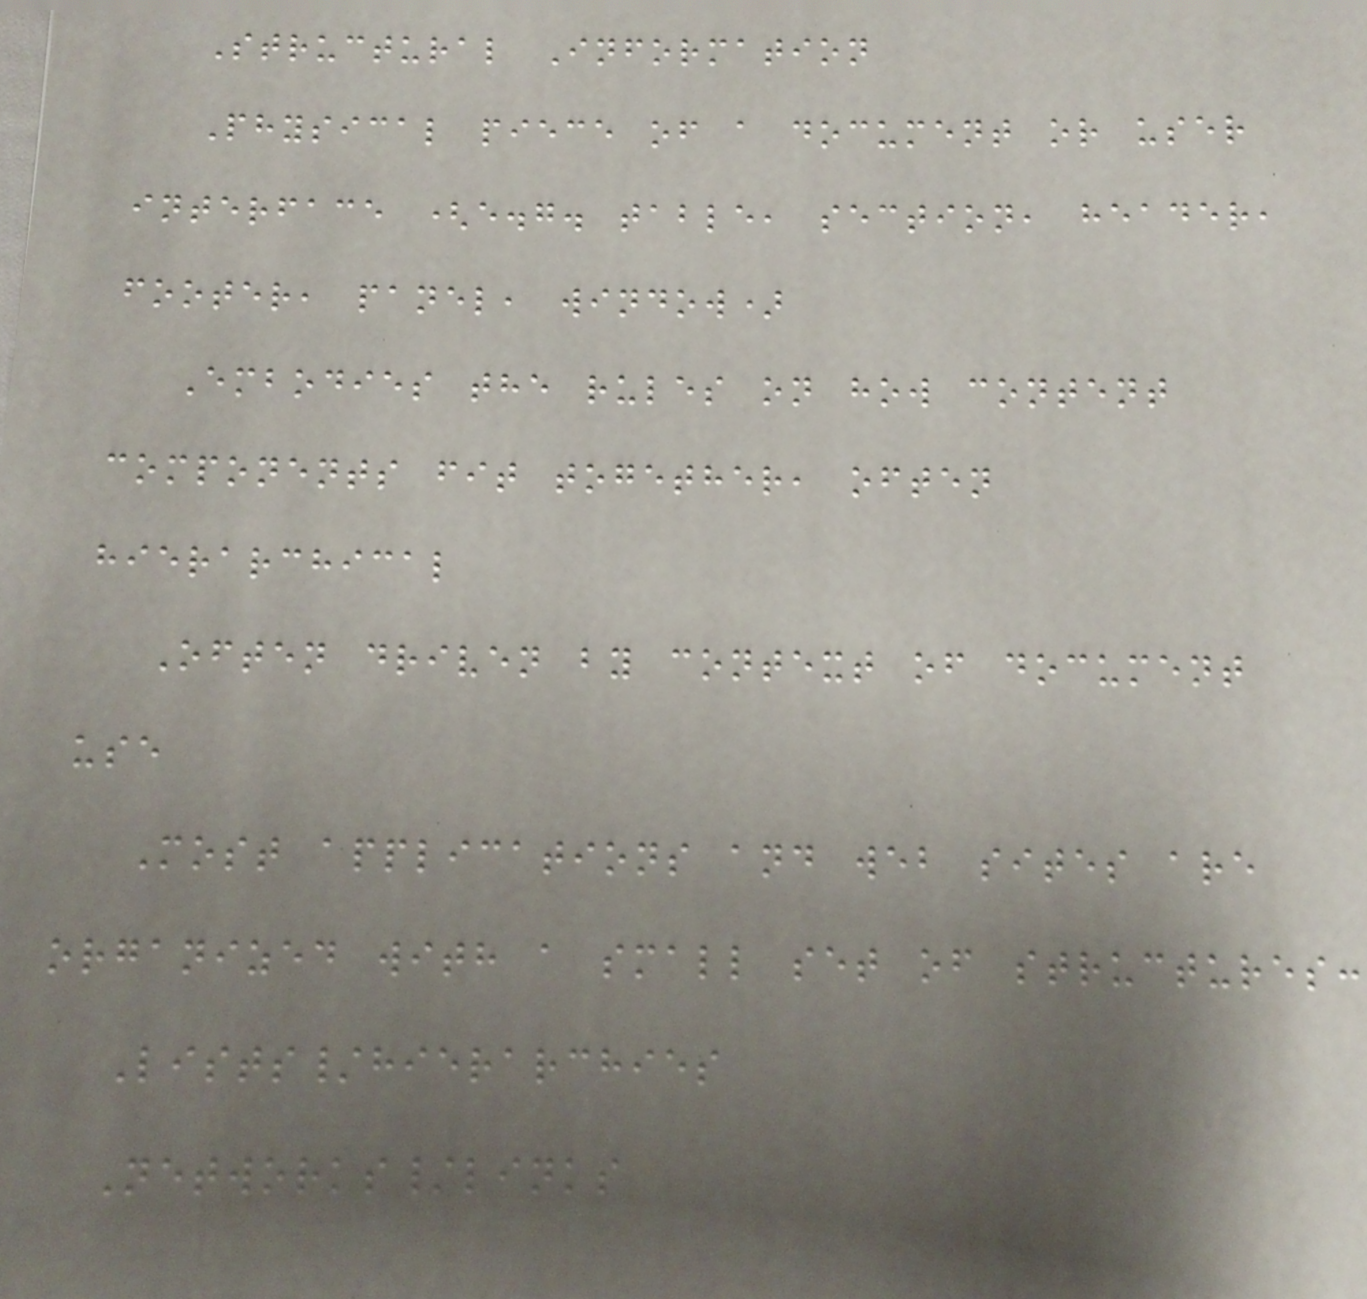Structural Information
Physical piece of a document or user
interface (e.g. table, section, header,
footer, panel, window)
Embodies the rules on how content
components fit together, often
hierarchical
Often driven by context of document
use
Most applications and web sites are
organized with a small set of structures:
Lists/hierarchies
Networks/links
